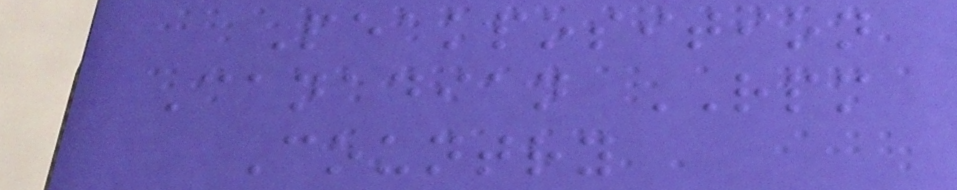Peakposition
Canadian RPM
Country
